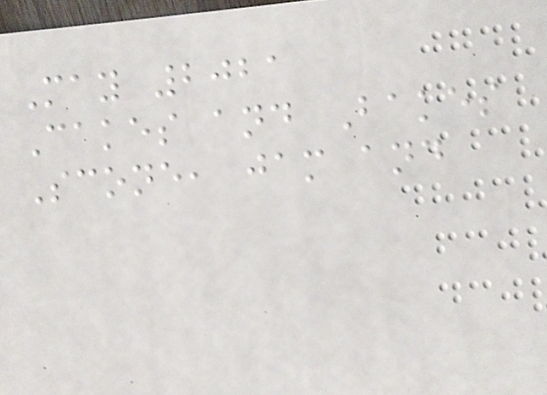May 2021
Cakes and Bakes
Scone, jam and
